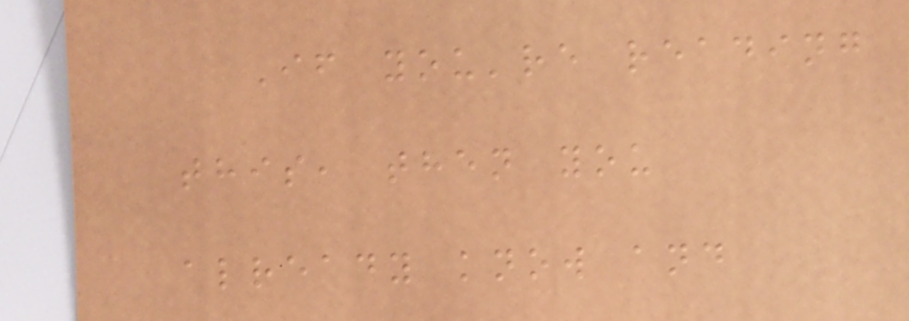If you're reading
this, then you
already know and
